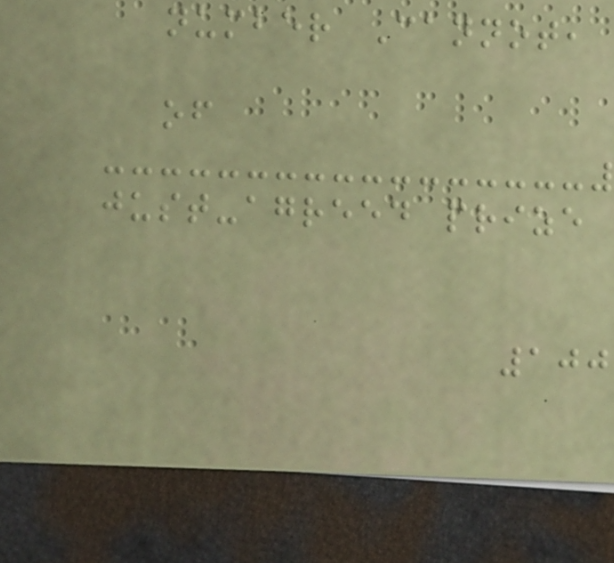number Cannot,
of
just-agreed prize
100
